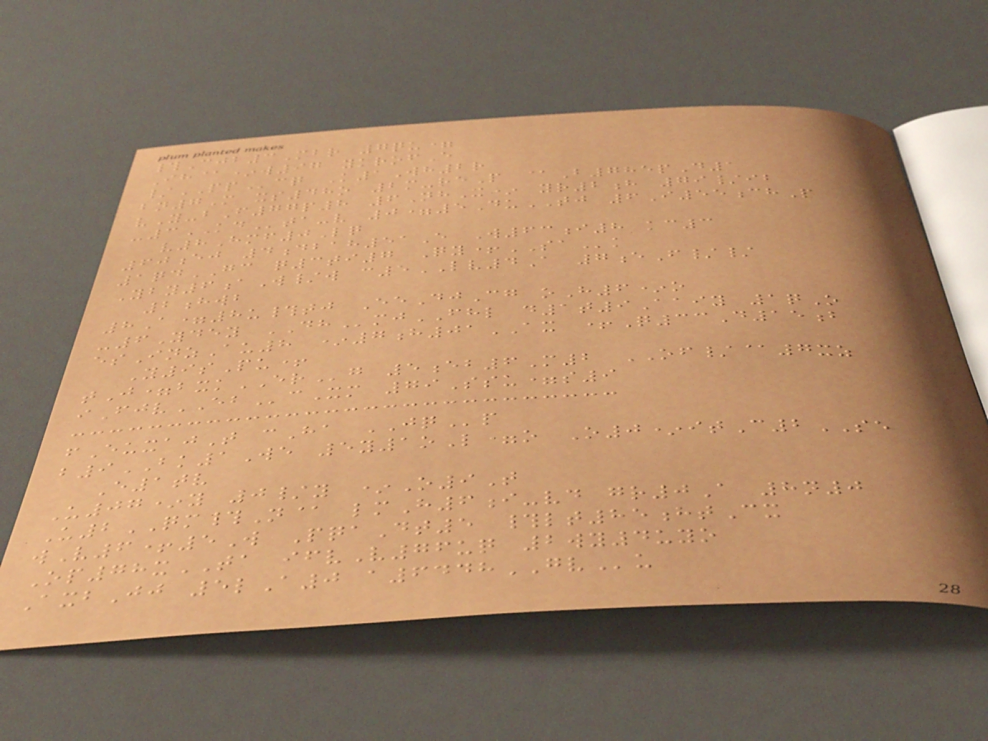#Cjb3Mbr 7qu=
Ih@*w97 ykrofE
/PPcq K1Wh2r
bn7M xs48o 2m-reP @B785pD1
vY-bF77p8 6NhX* yr2h 79/ib
-3KDta-v 0=5DuTJ 6I55chP
v8Hmf0Lq
60ej 4dbah51E W63i8 kc3
1qdGC q3ti7 Qy+SAk
Yby6aW/w c5LV4A 7eF//
2hwb
8A=8u#tj EeDjCg oH6*o
-6Ydey DHmjFHL d1t9Aaiy 1qO
esInzAu8 *7h01AX +Q33D15b
Y9sPu+
tJ=bxkERg 5eb6M2 OF/@7xz
iFjvEBcXm 79Ssu=s9
fEuxajT cHa JQp
b9BK1We 5y1oL=o O0*itC2SE
E1tv
U07*y 0/y *O9T
U2QM#N@ lmH6i-vd gr0A 8n0
wV6+5W PqaDt5 #lt85htCx
Op78xTA ifvV76uq 2wy4uyo
AxbJj 5lA0 a6448GVu
